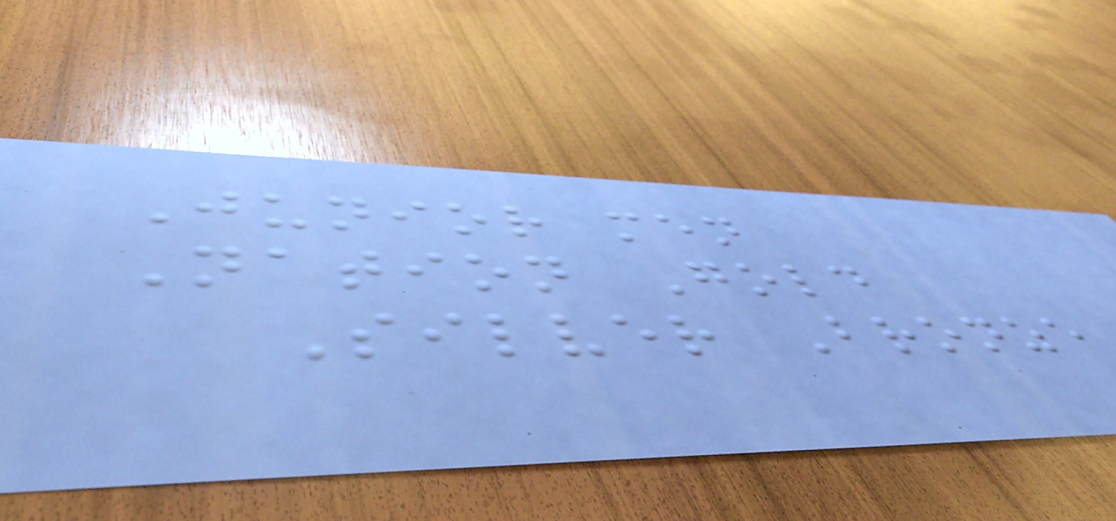Junior men
Nation Gold
Silver Bronze
